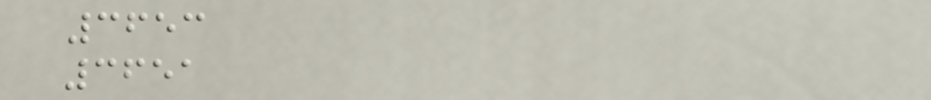3653
3651
